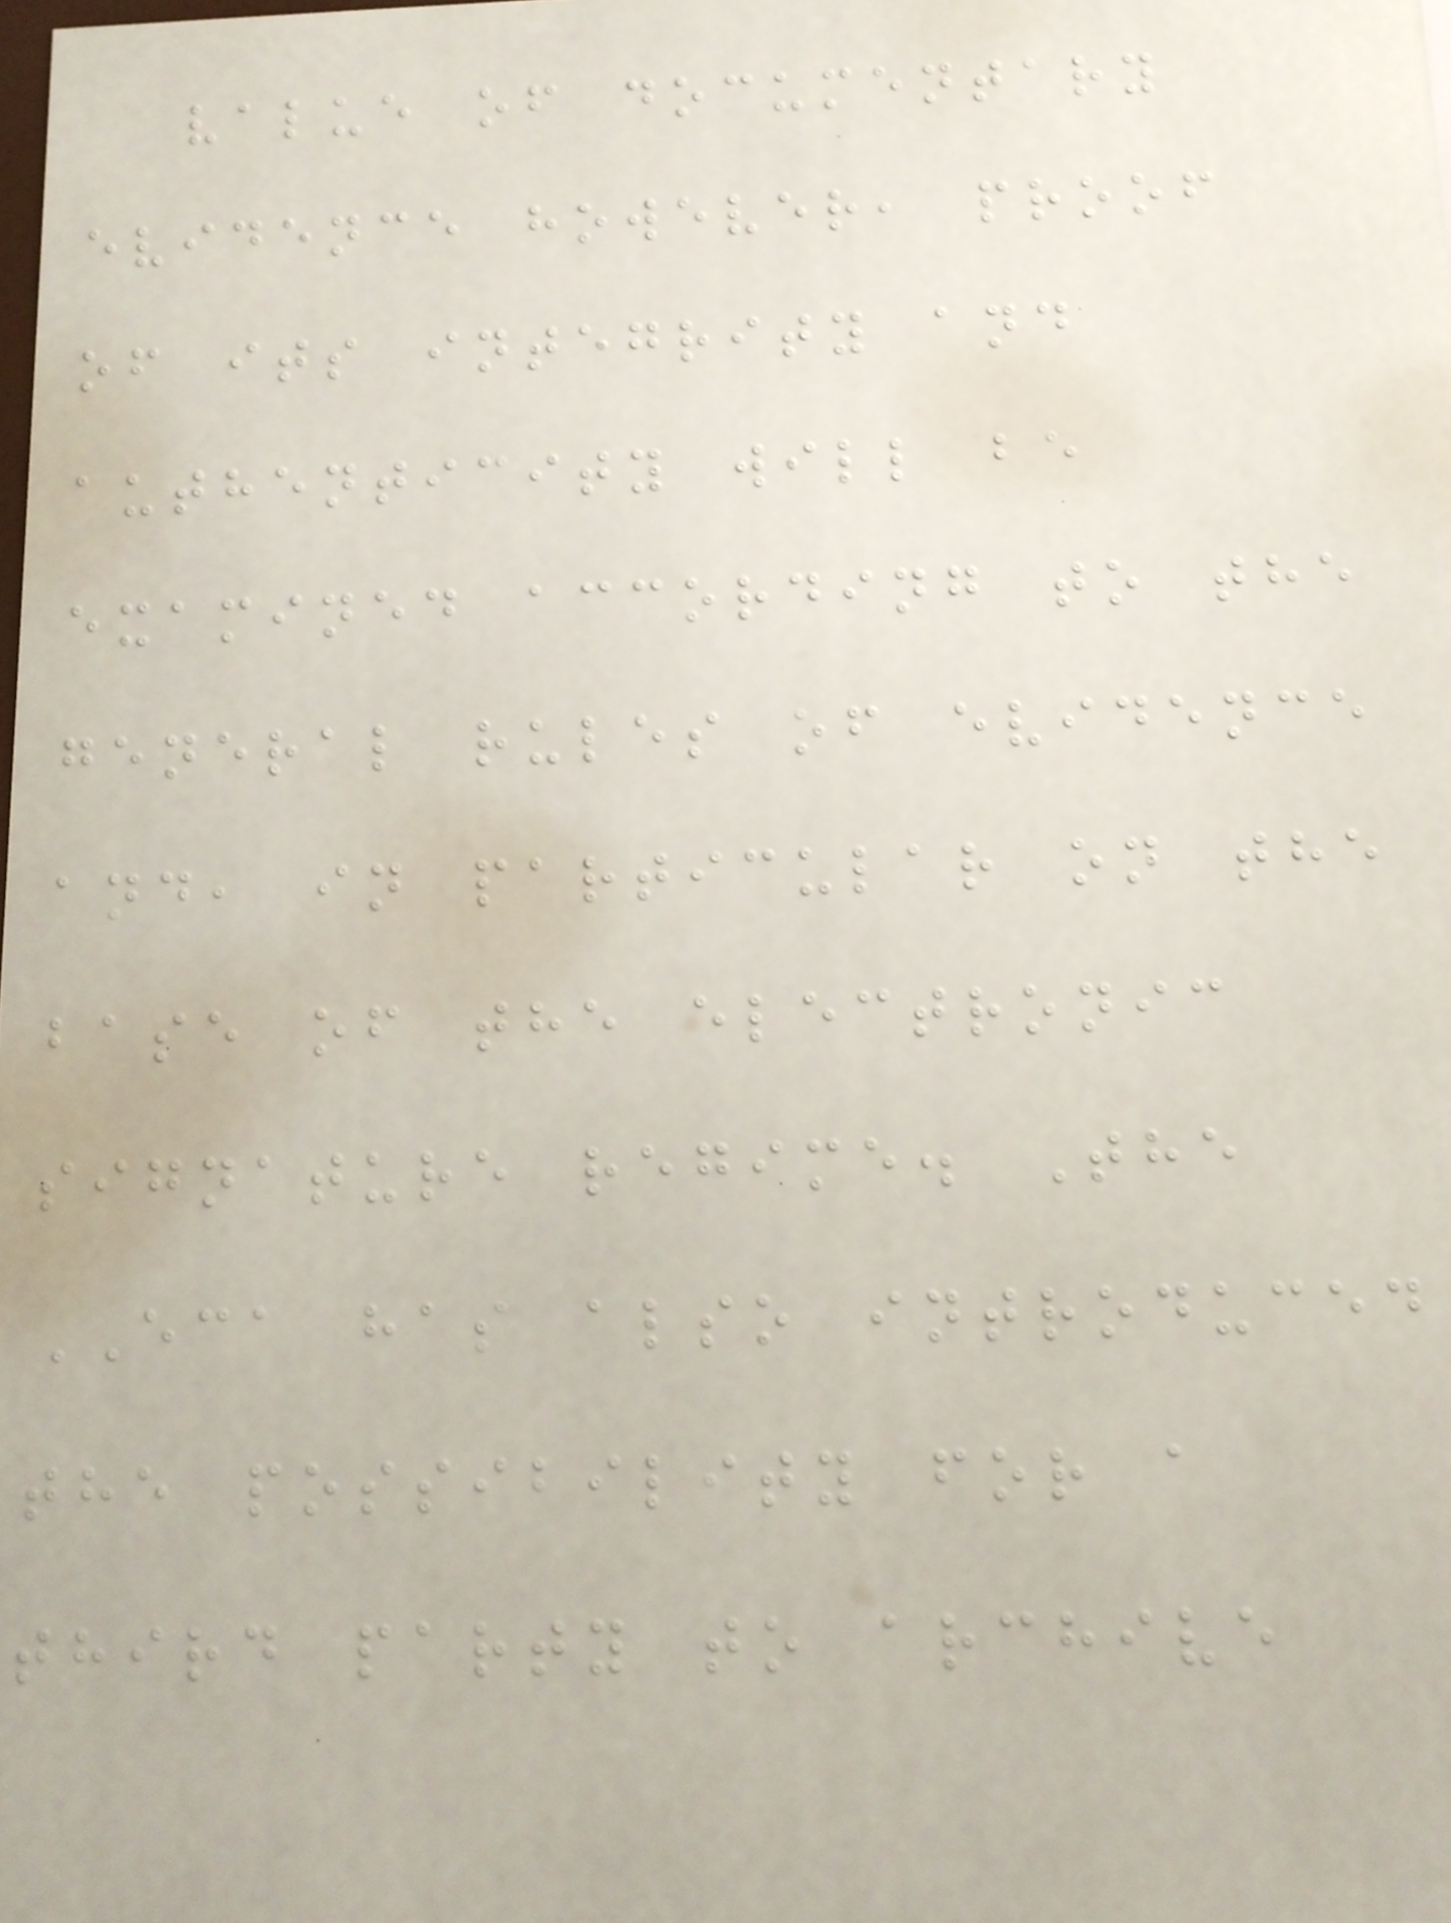value of documentary
evidence however, proof
of its integrity and
authenticity will be
examined according to the
general rules of evidence
and, in particular on the
base of the electronic
signature regime. The
ECA has also introduced
the possibility for a
third party to archive
